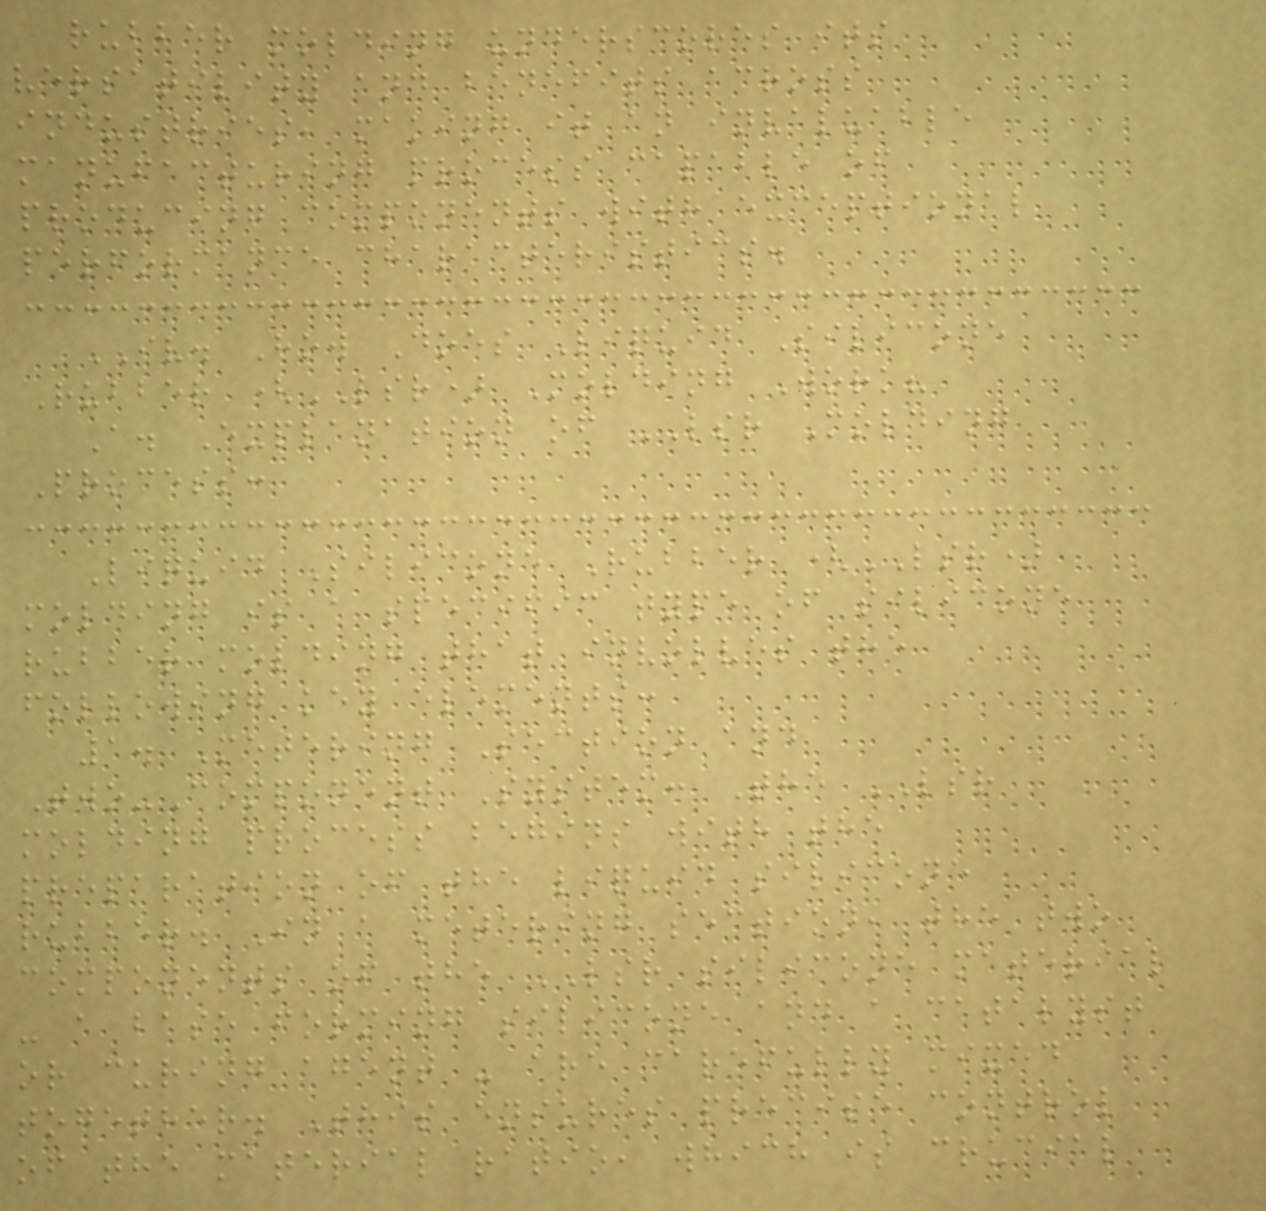rubber molding underscores its
versatility and benefits across
industries, making it an invaluable
manufacturing process capable of
producing components with exceptional
performance characteristics.
IV. How Does Liquid Silicone
Rubber (LSR) Molding Work?
A. Explanation of LSR Molding
Process:
Liquid Silicone Rubber (LSR)
molding is a specific type of silicone
rubber molding that involves the
following key elements:
1. Metering Section and
Two-Component System: The LSR
molding process begins with the
preparation of the liquid silicone
rubber. In a metering section, the two
components of the LSR silicone material
- a base forming silicone and a catalyst
or curing agent - are carefully mixed
together. This ensures precise control
of the material ratio, which is crucial
